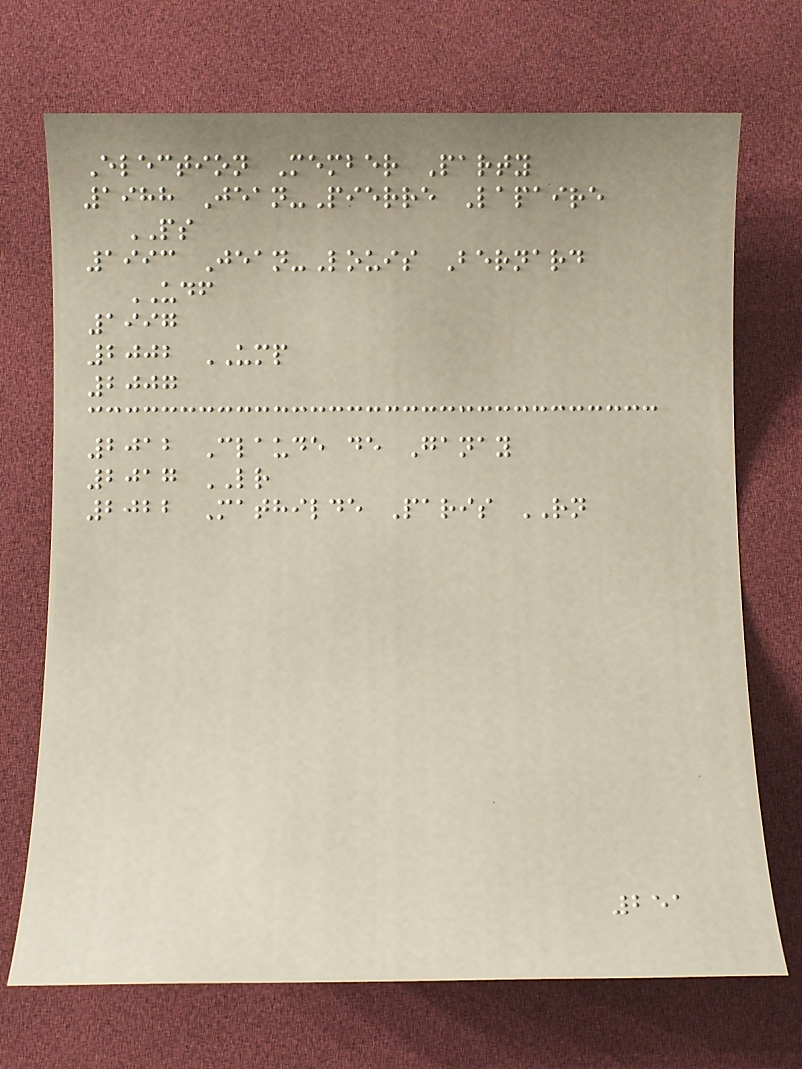Election Member Party
1988 Jean-Pierre Lapaire
PS
1993 Jean-Louis Bernard
UDF
1997
2002 UMP
2007
2012 Claude de Ganay
2017 LR
2022 Mathilde Paris RN
251
